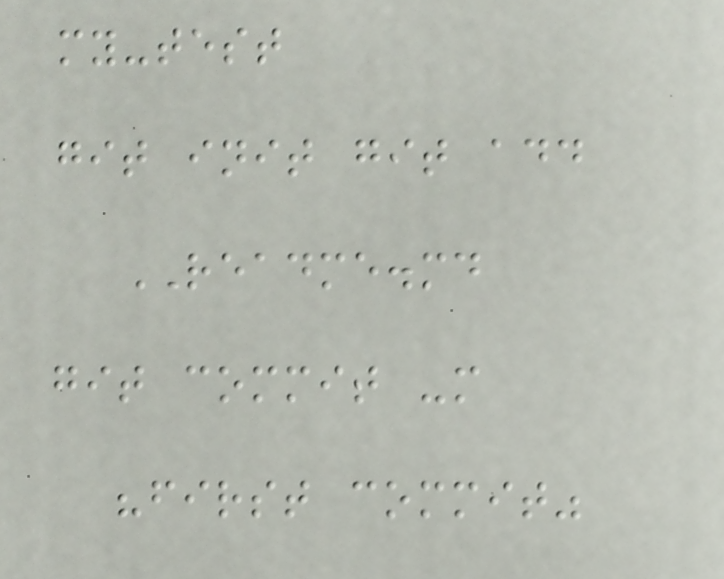my-test
git init git add
README.md
git commit -m
"first commit"
